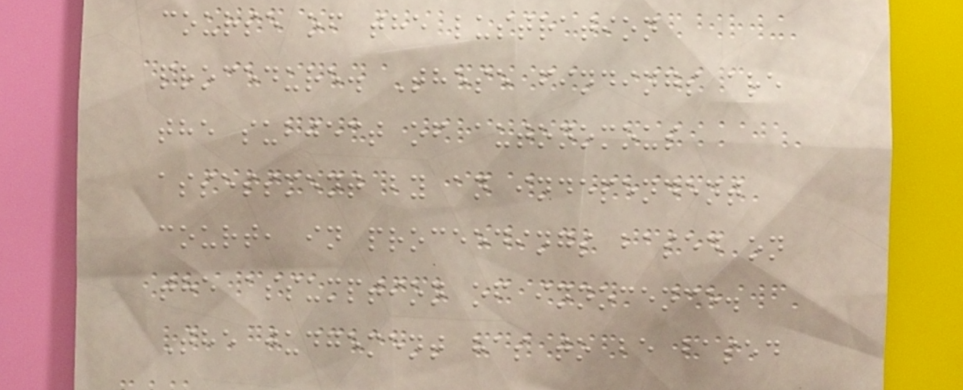course of the lustration
procedure. These findings are
the subject of autonomous
assessment by an independent
court, in proceedings based on
the assumption of innocence.
The judgement has to be based
